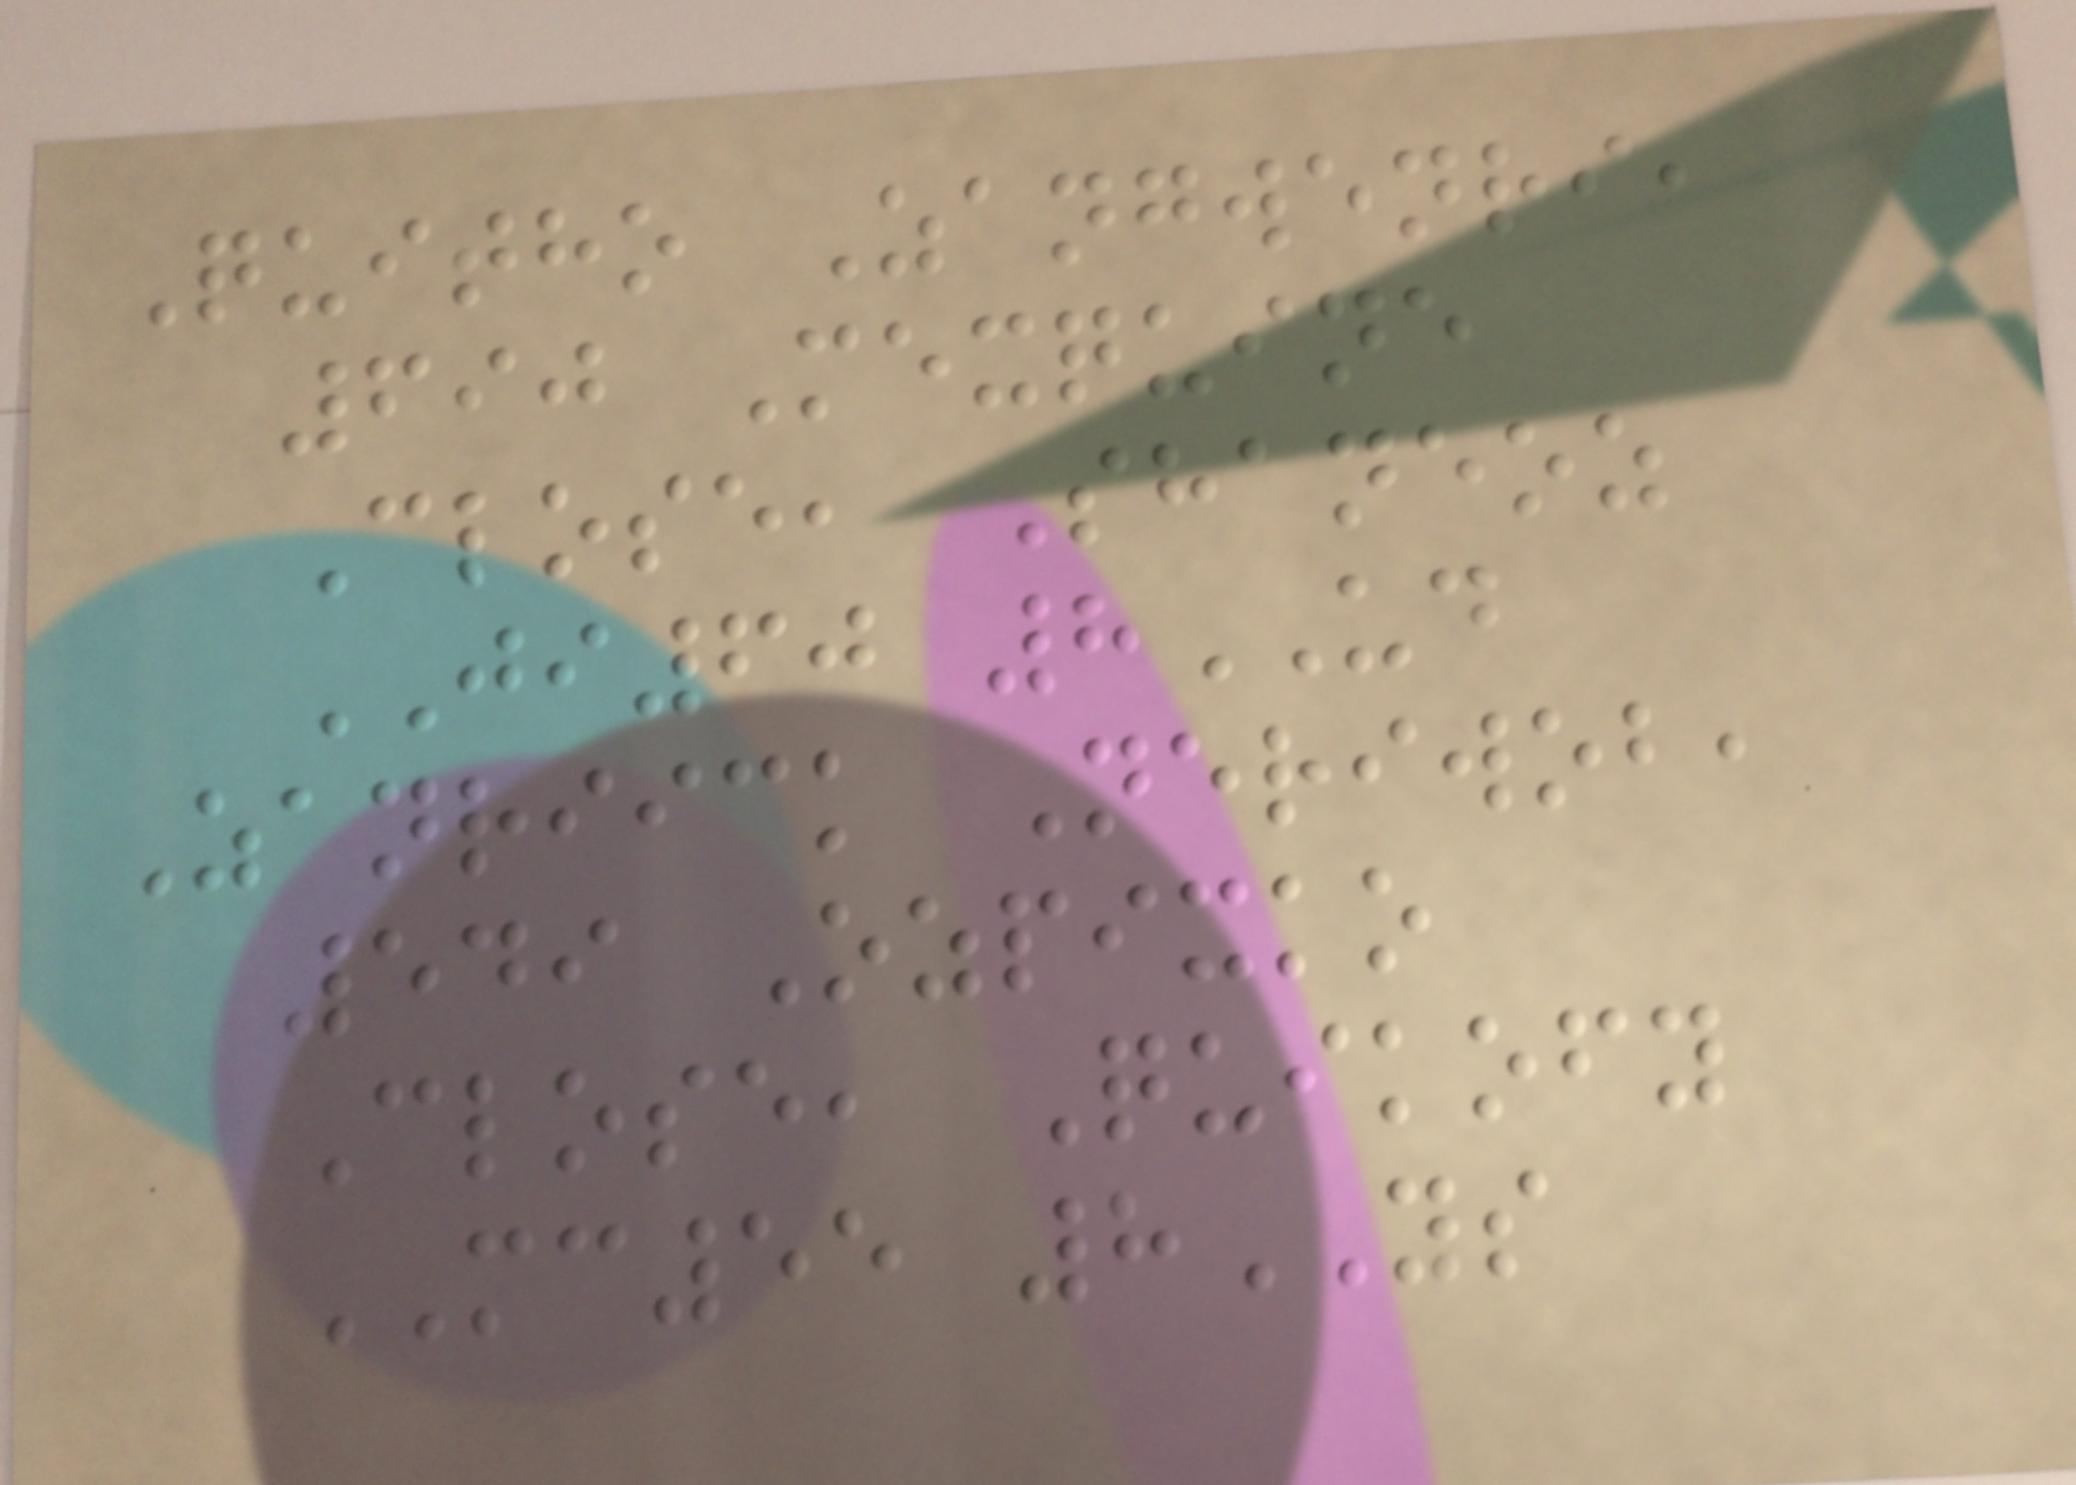Quitho Zangwenri,
690 Mexquine
Close, Shaneoz
JI60 8UD
Zanriick Neriwob,
549 Ozpixko
Close, Quikofy
MC55 8YS
